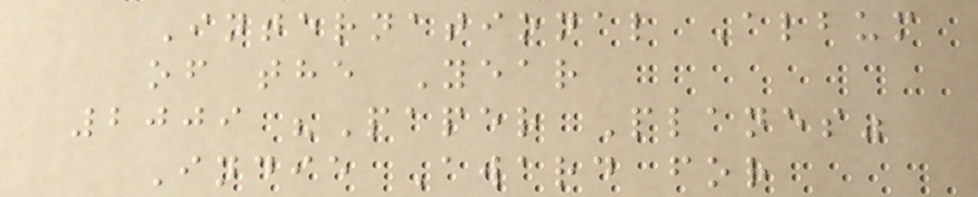International Album
of the Year
2009 "Paper Planes"
Indie Award for
